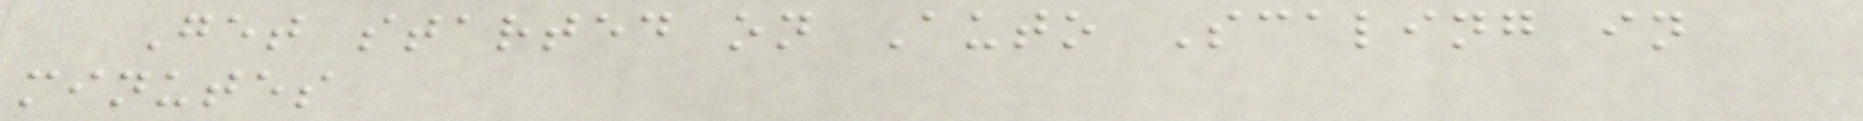Get started on Auto Scaling in
minutes
